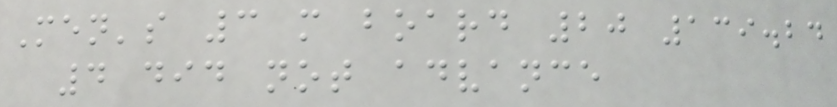Men's 3 m board 20 139.24
4 did not advance
